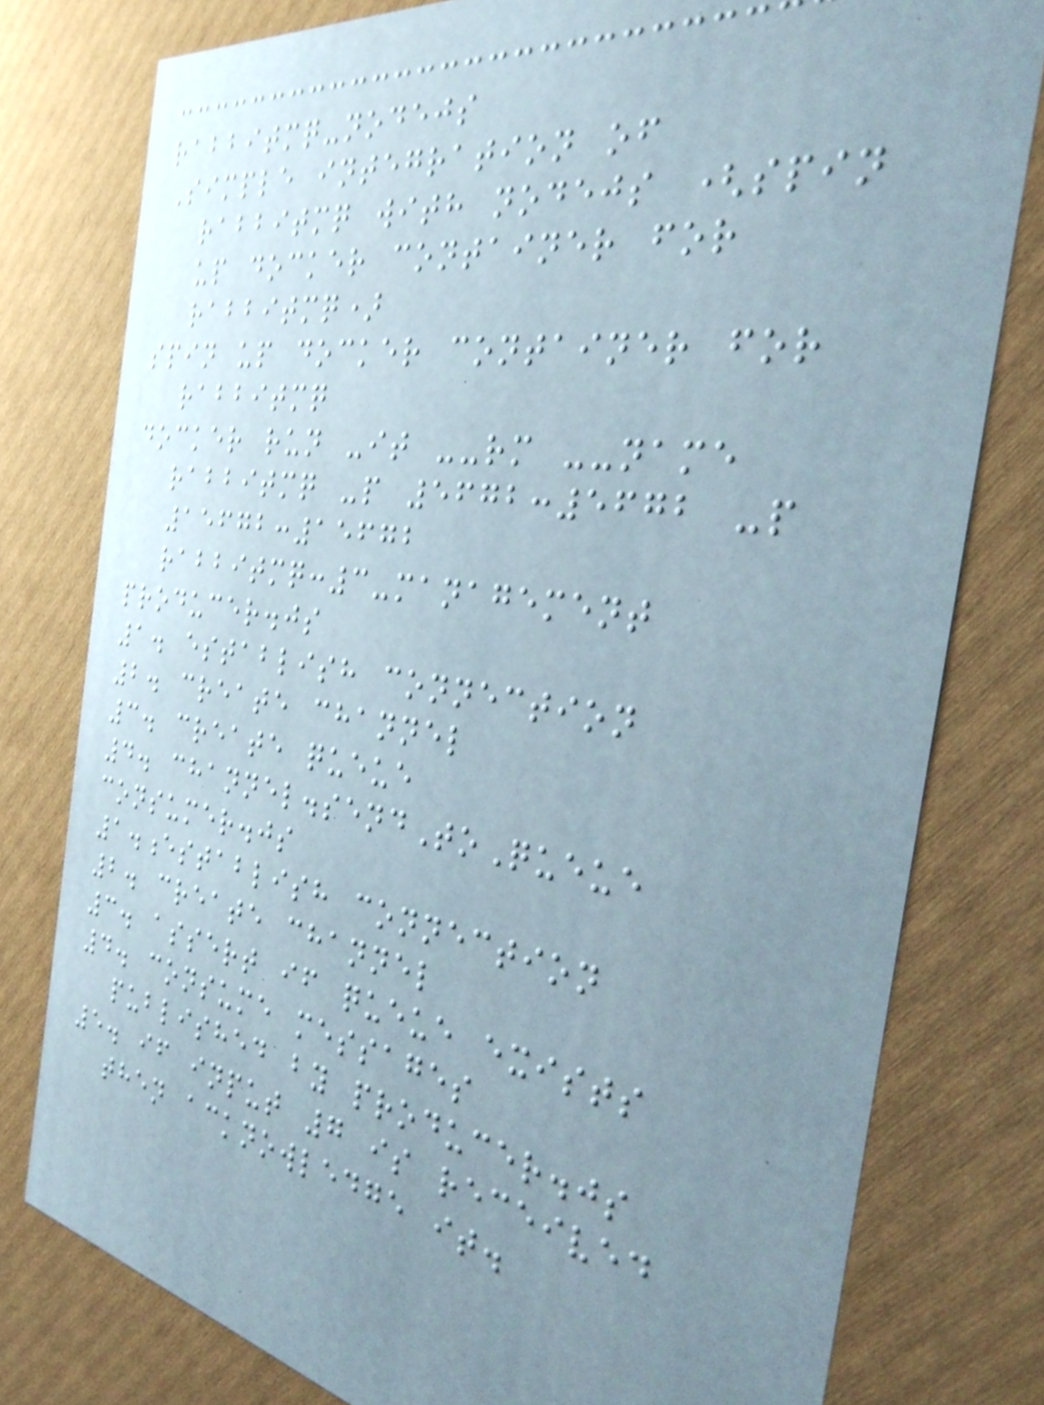rabbitmq-nodejs
Simple integration of
rabbitmq with nodejs (spin
up docker container for
rabbitmq)
spin up docker container for
rabbitmq
docker run -it --rm --name
rabbitmq -p 5672:5672 -p
15672:15672
rabbitmq:3-management
producer.js
1. establish connection
2. create channel
3. create queue
4. channel.sendToQueue
consumer.js
1.establish connection
2. create channel
3. assert if queue exists
4. consume messages
published by producer.js
5. if input 7 is received
then acknowledge it.
